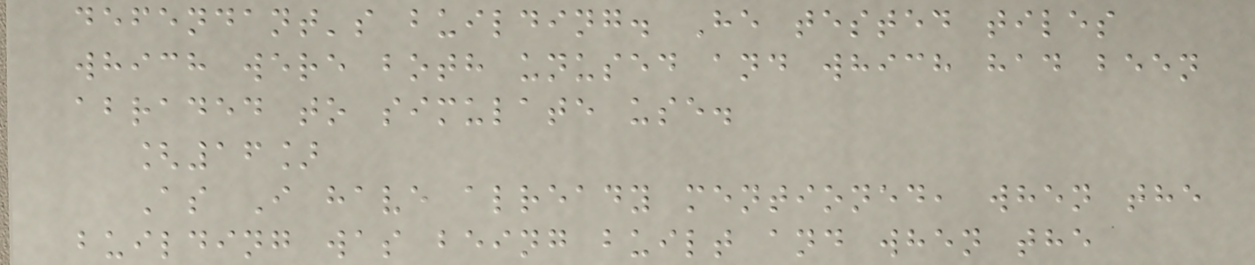defendant's building. He tested tiles
which were both unused and which had been
abraded to simulate use.
[16]
As I have already mentioned, when the
building was being built and when the
